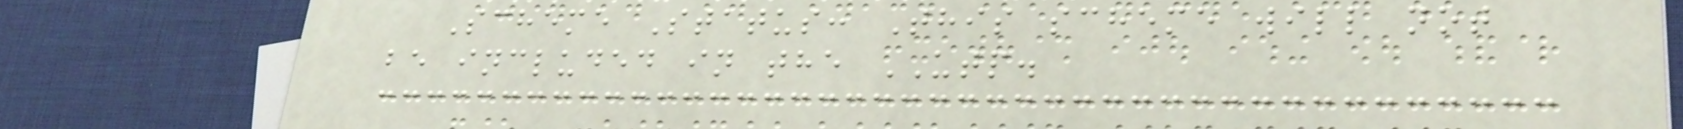Scheme Status: This scheme will not
be included in the UTP.
